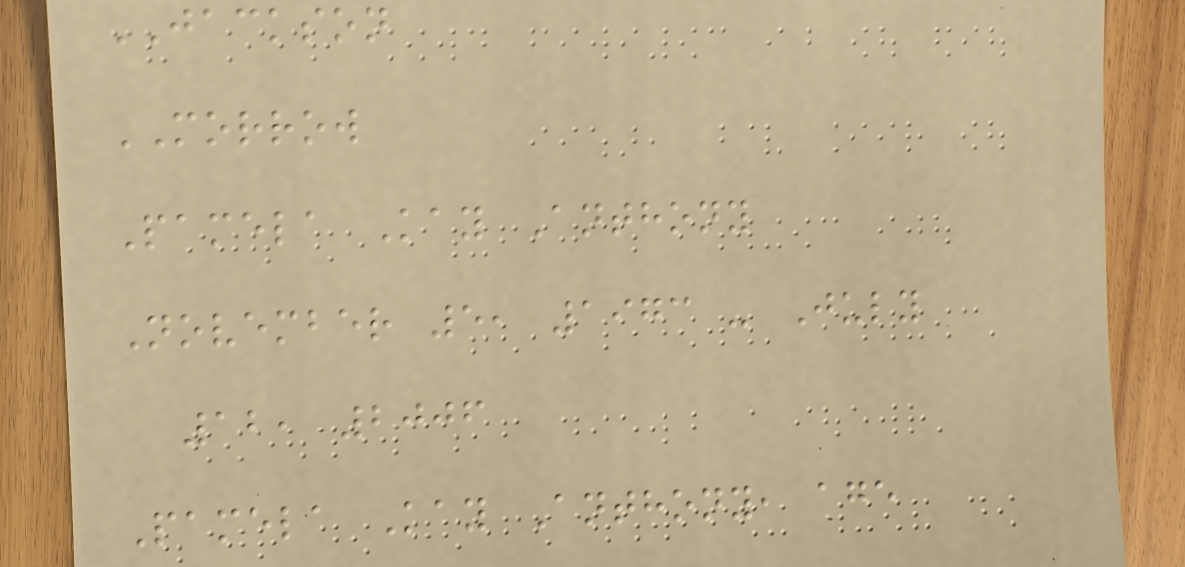JACKSON
MORROW
Pamela Kay Anthony
November 5, 1973 - July
12, 2006
Pamela Kay Anthony, age
